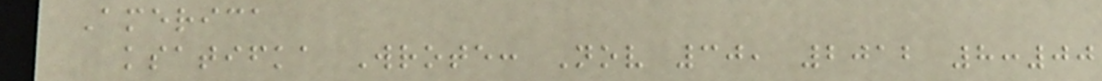America
ksatifka Wrote: Nov 30, 2012 8:00
